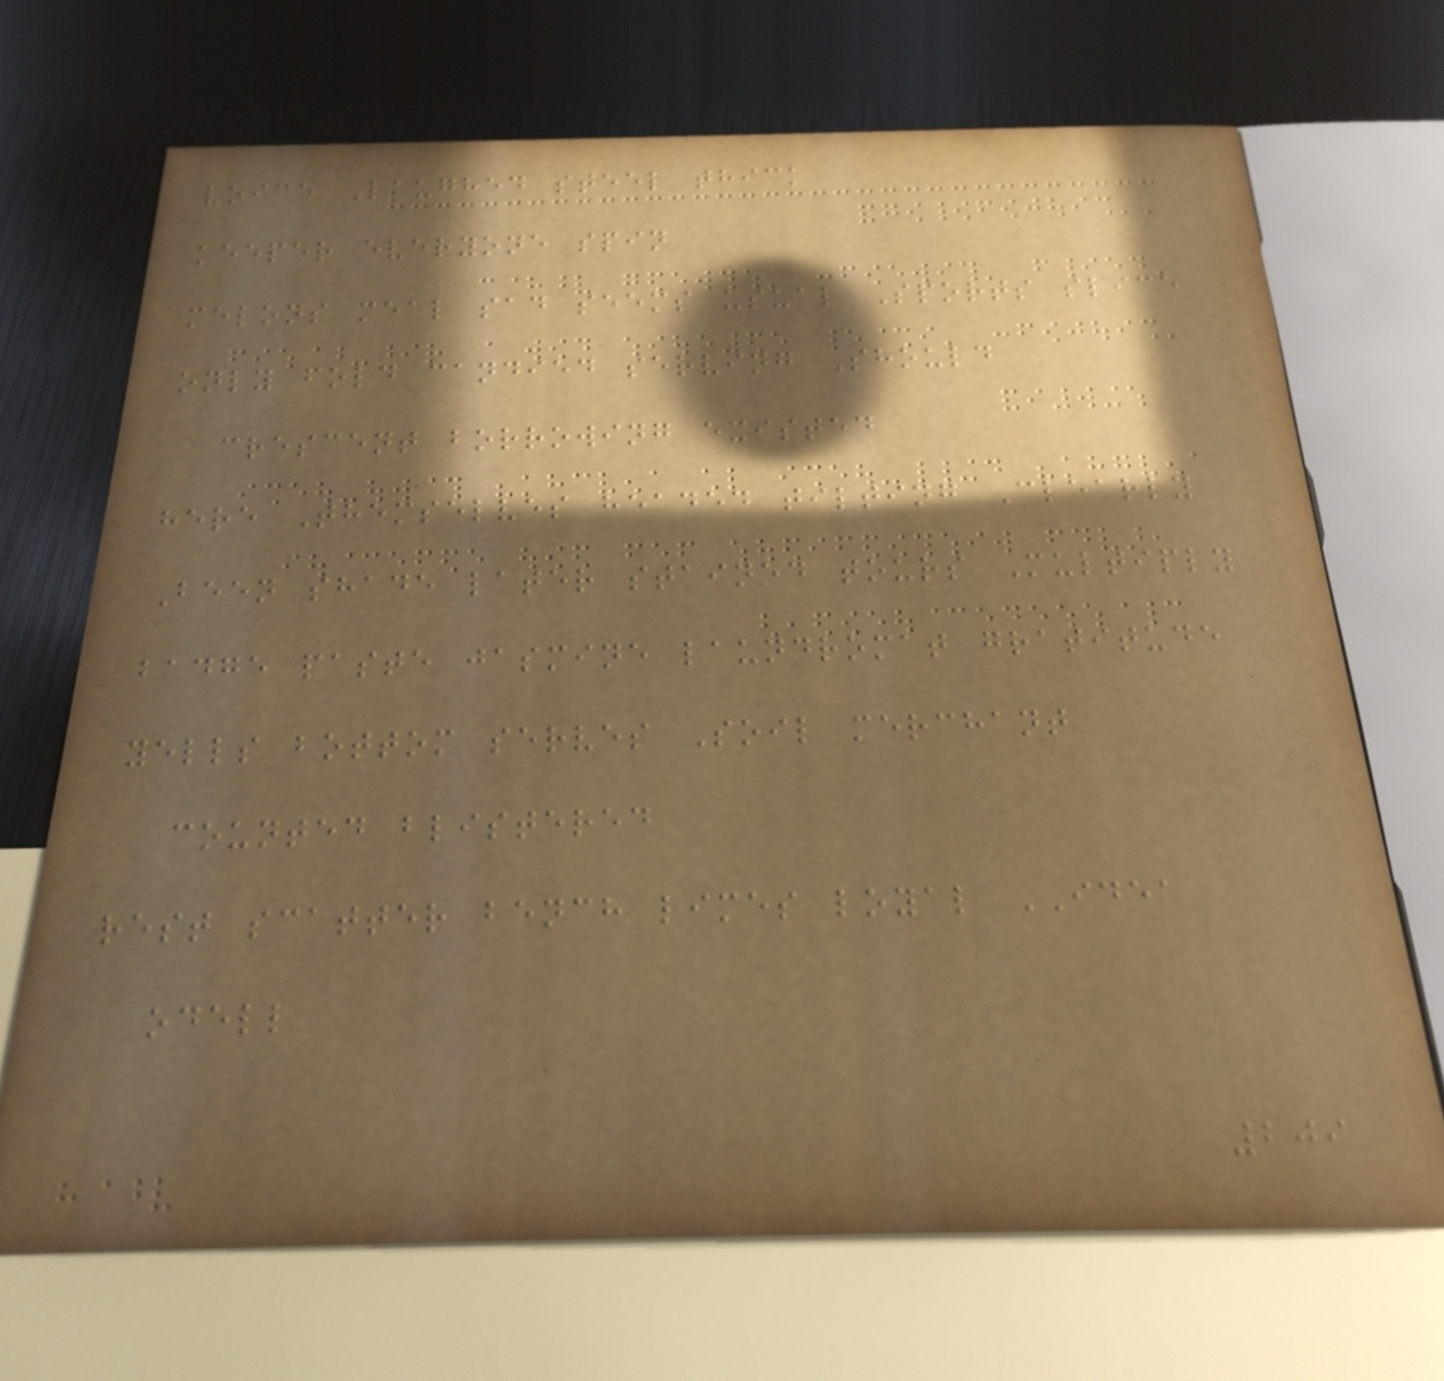voice Laughed steel thick
keeper everyone spin
melons meal sad seems usual Sports slice
only fold candied serving Should
crescent borrowing existed
here Themselves headed tilting Clearly
Been shade later stained tours Multiply
badge paste jasmine laundromat gratitude
yells bottom serves Soil merchant
counted blistered
rest scatter bench limes loyal IDEA
odell
209
